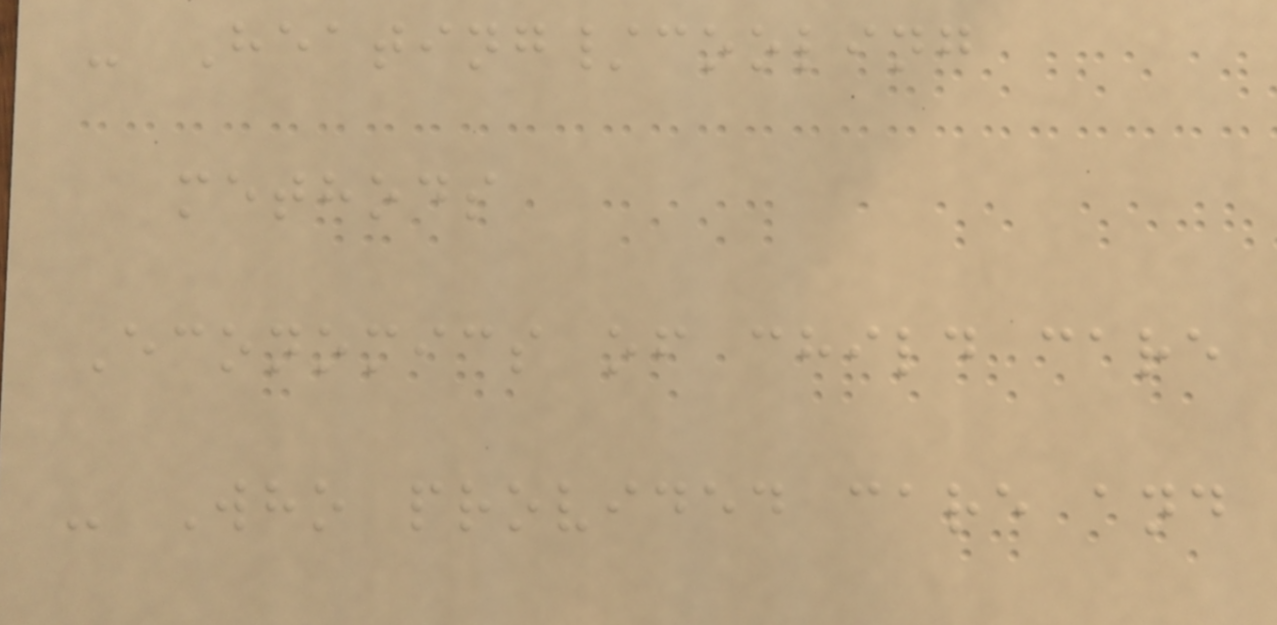- Heating/cooling
methods
Economics of child care
- Who provided care and
